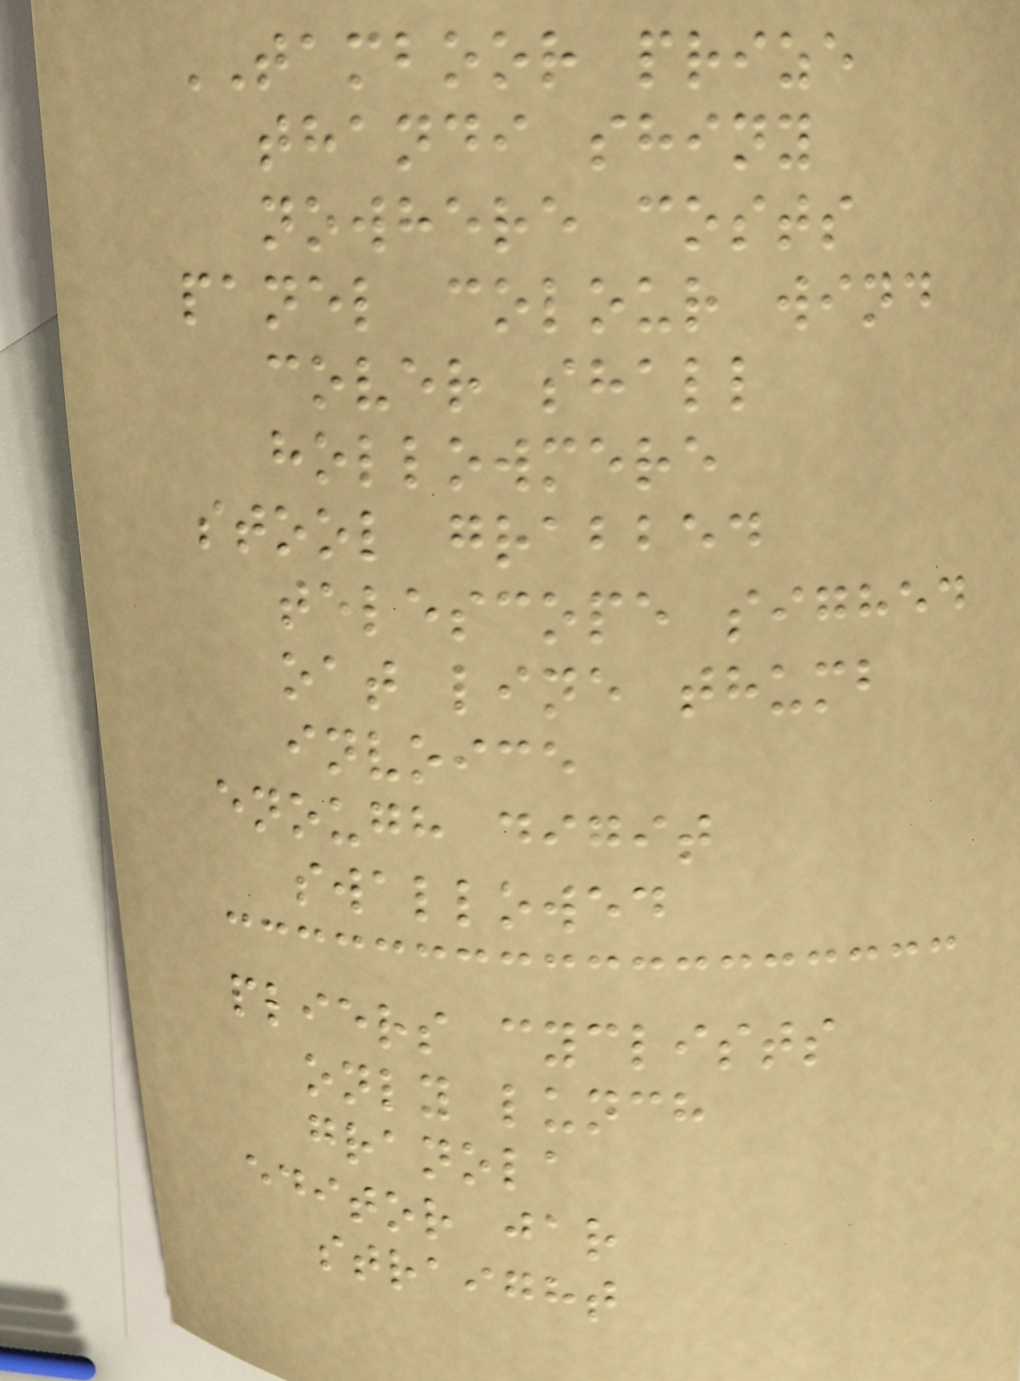TAMBOOR prize
thandi shiny
nowhere costs
panel colour wind
cover shall
hollowmere
stool grabbed
telescope sighed
oat line thumb
invoice
enough digit
swallowed
pliers cyclists
only lunch
granola
editor jar
straight
